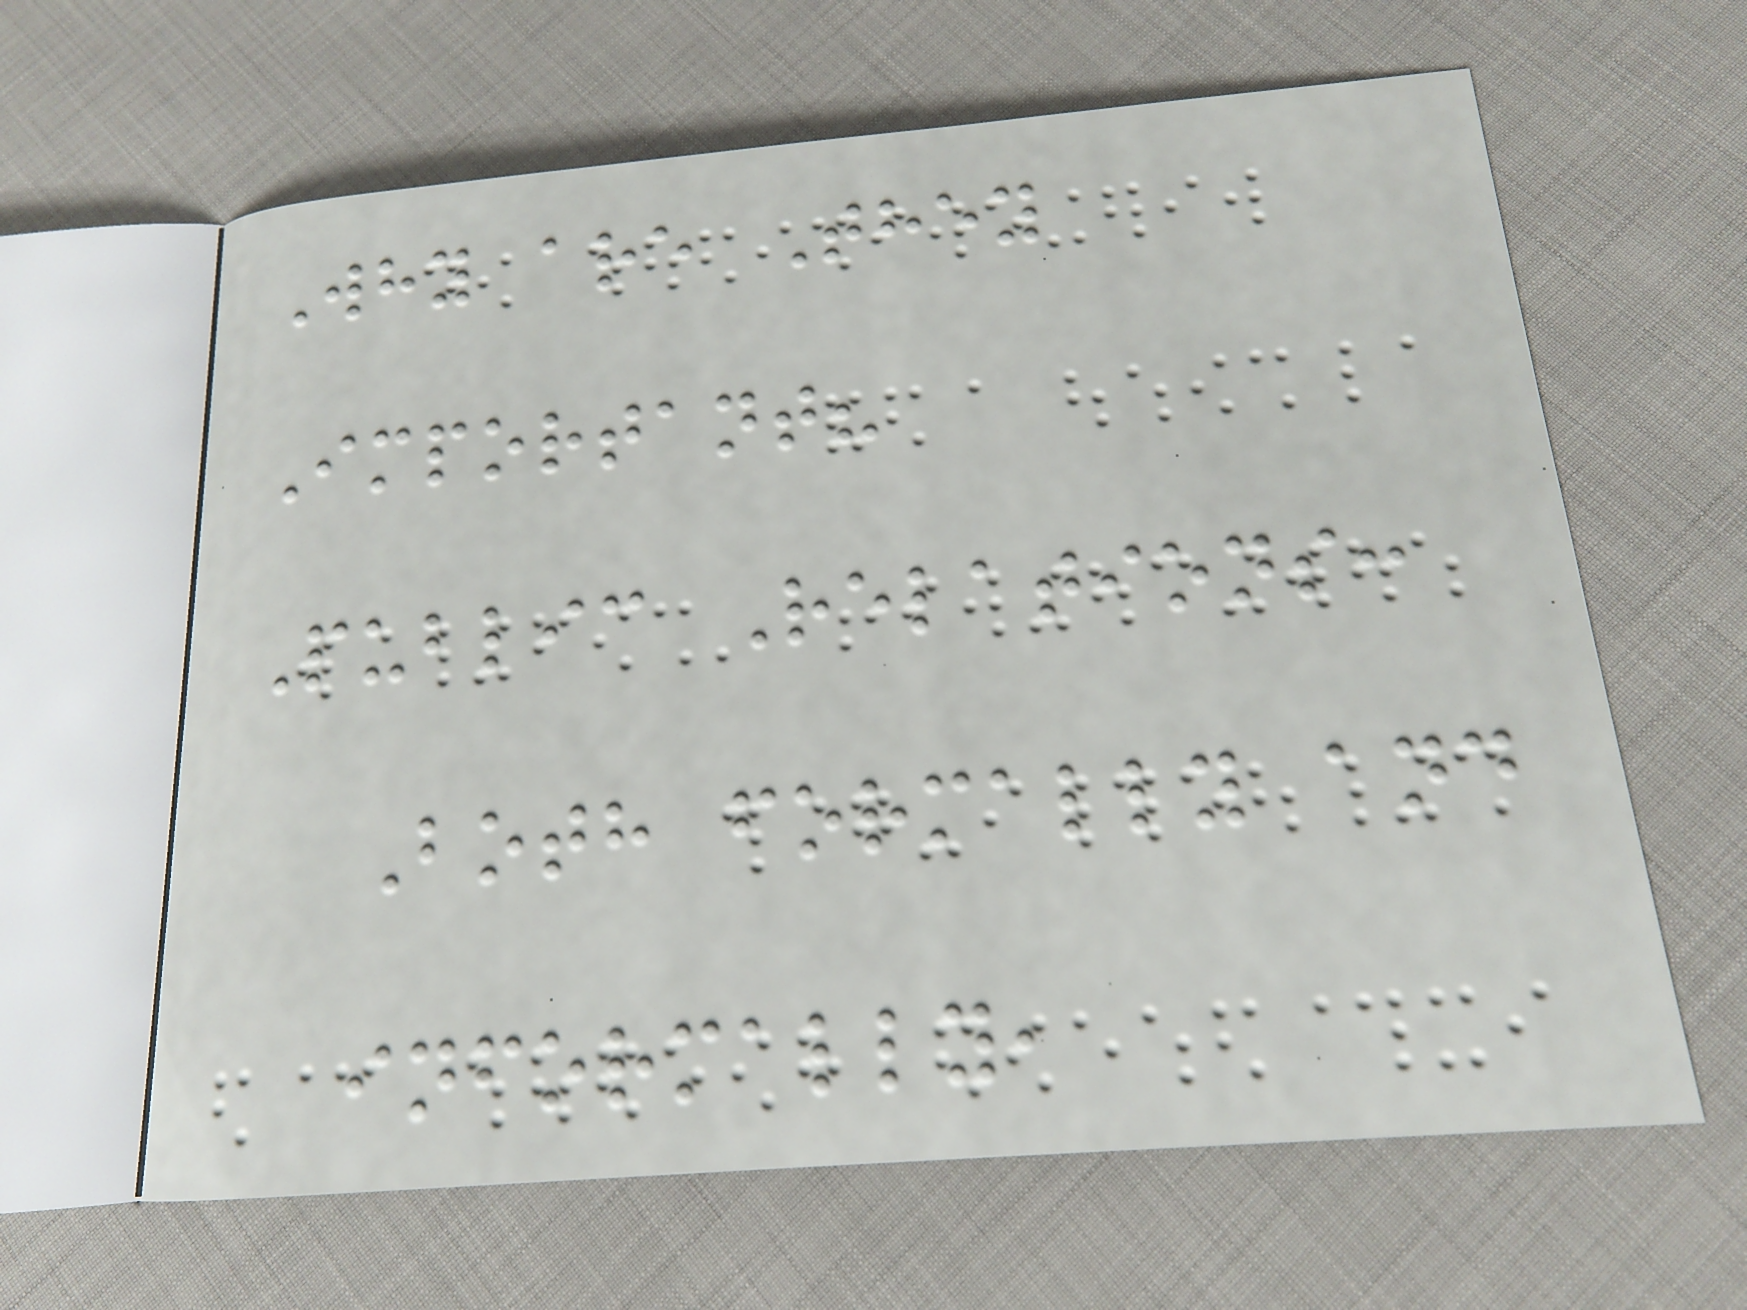Why are They
Important?
Public Relations:
Both formally and
informally,
